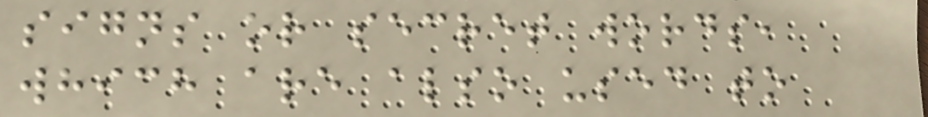signs or secret words,
which are also used to
